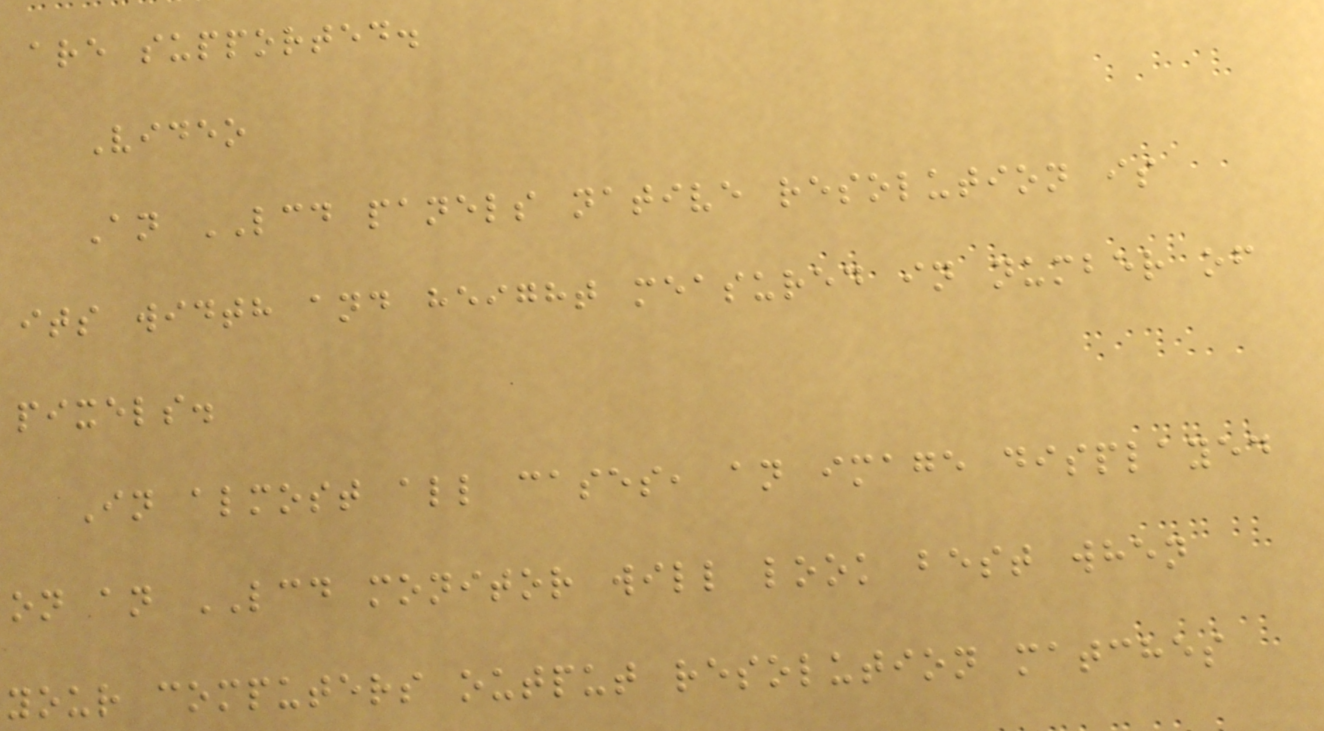are supported.
Video
An LCD panels native resolution is
its width and height measured in number of
pixels.
In almost all cases, an image displayed
on an LCD monitor will look best when
your computers output resolution matches
